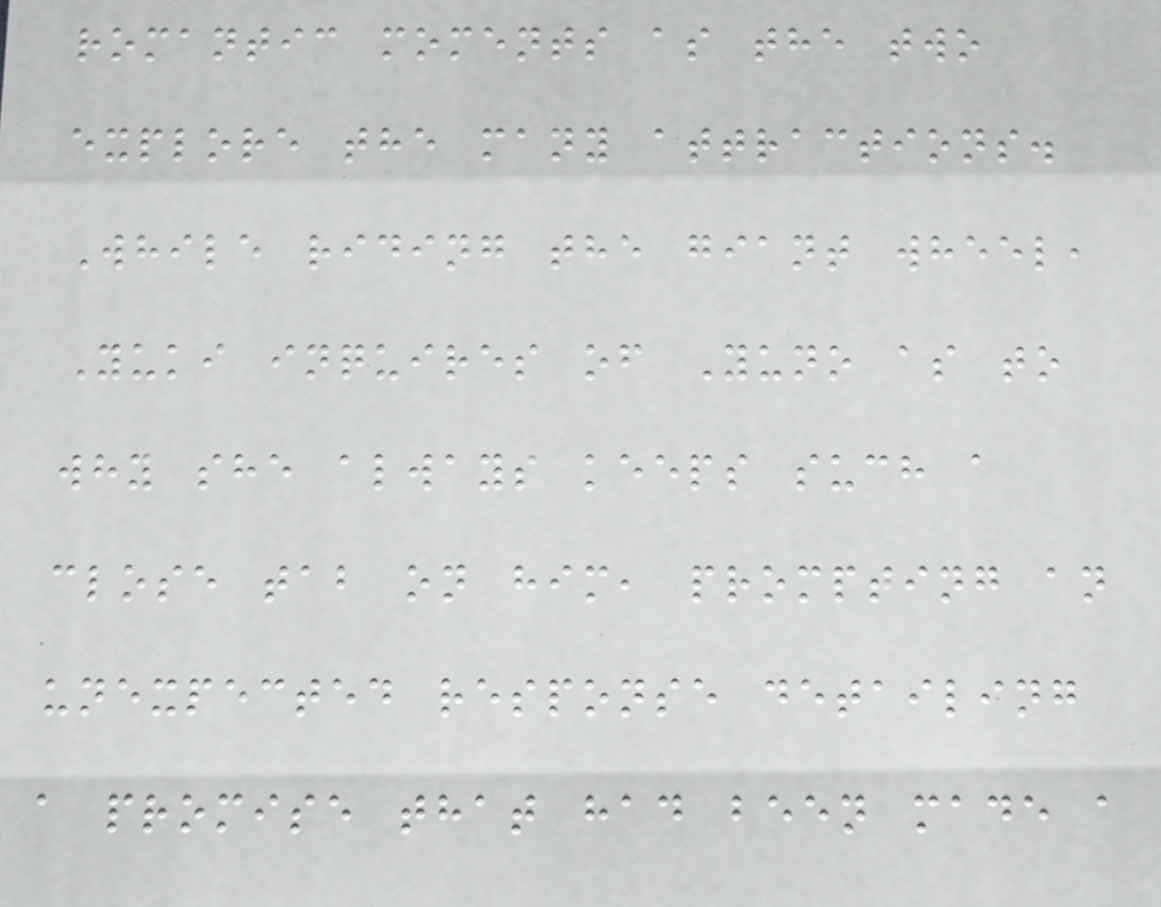romantic moments as the two
explore the many attractions.
While riding the giant wheel,
Yuki inquires of Yuno as to
why she always keeps such a
close tab on him, prompting an
unexpected response detailing
a promise that had been made a
